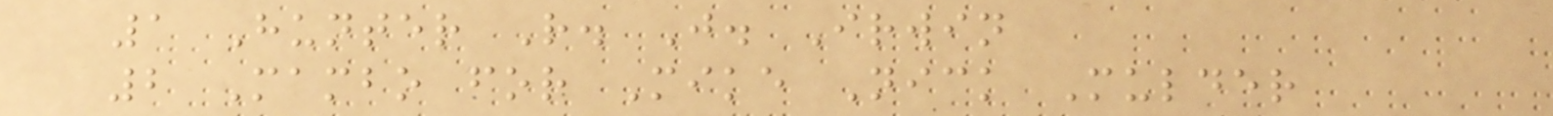1 Hunter R. J. Irwin
2 Mambo for Mike Nick Mulder
